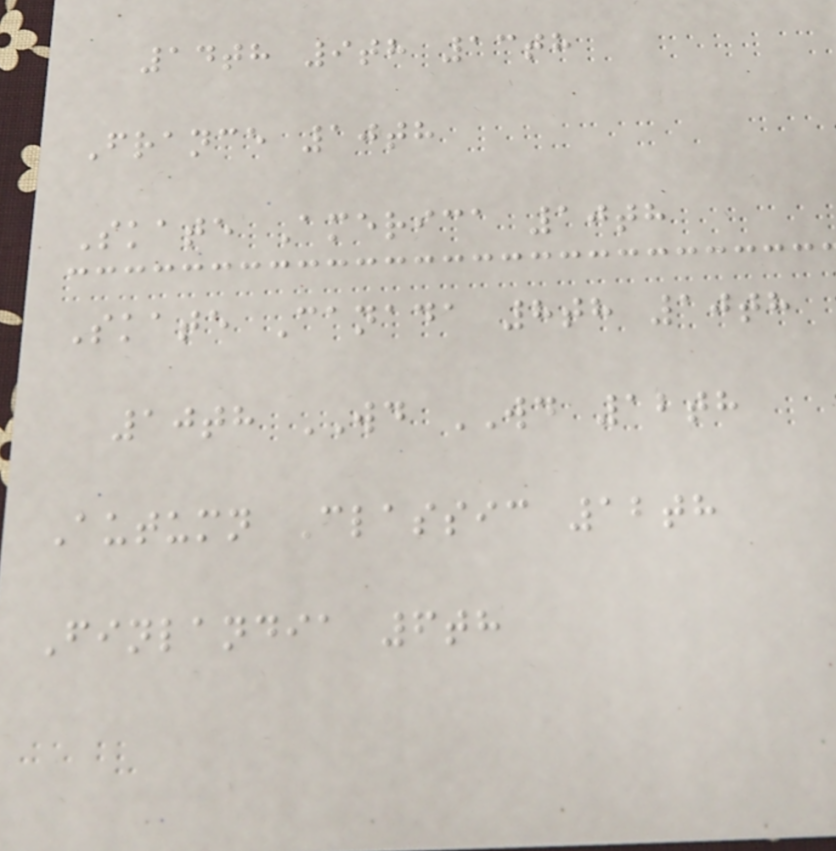14th 9th 13th
France 10th
Skate America 10th
Skate Canada 8th 10th
10th WD WD 12th
Autumn Classic 12th
Finlandia 6th
